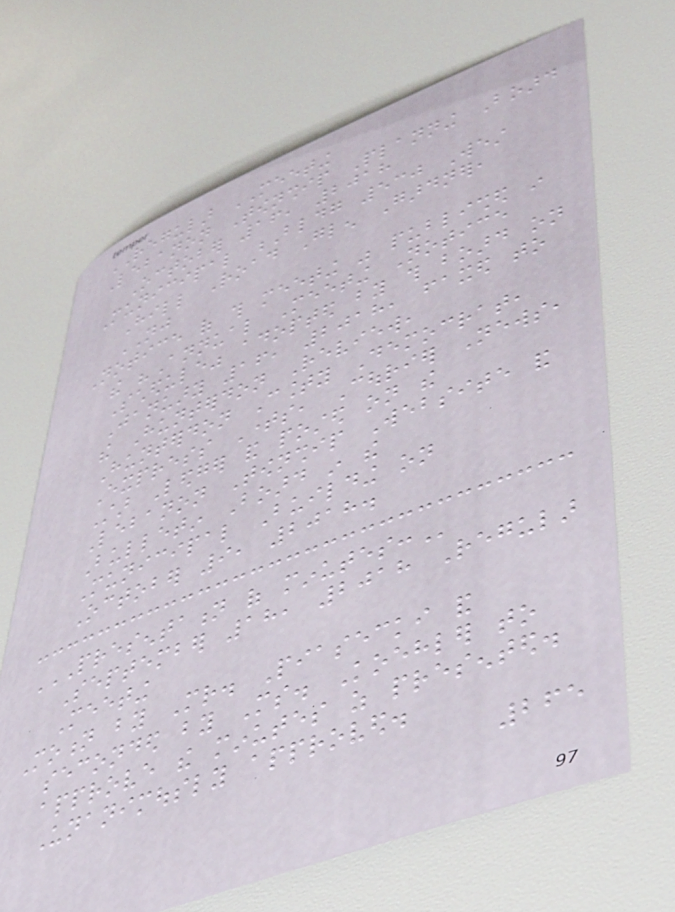REGULAR MEETING
Lebanon Township Planning Board
October 16, 2018
Municipal Bldg 530 West
Hill Road Glen Gardner,
NJ
Notice of this meeting was published in
the "Annual Meeting Notice
Schedule" adopted by this board on
January 16, 2018, faxed to
the Hunterdon Review,
Hunterdon County Democrat,
Express Times, Courier News,
Star Ledger and posted on the
Lebanon Township Website and
Bulletin Board in the
Municipal Building on
October 9, 2018.
PRESENTATION OF MINUTES:
September 18, 2018 Regular
Meeting
Motion by Mr. Piasecki and
seconded by Ms. Koehler to
approve the minutes as presented.
Unanimously approved.
265
